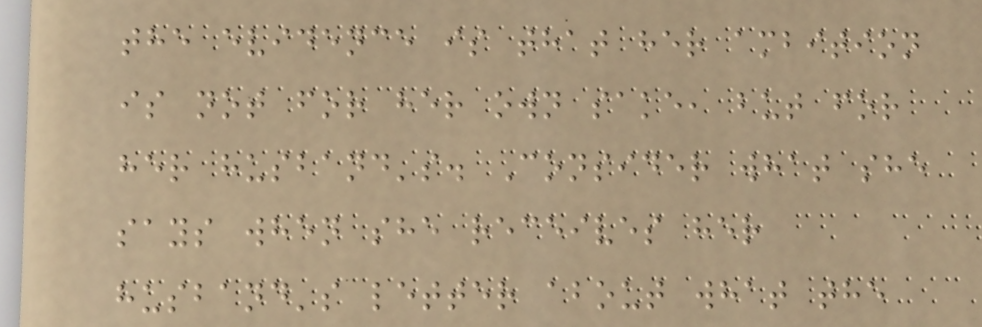the evidence is that her ambition
is not for her own sake, but for
her husband's. Consider what she
says when she receives her
husband's letter about what the
